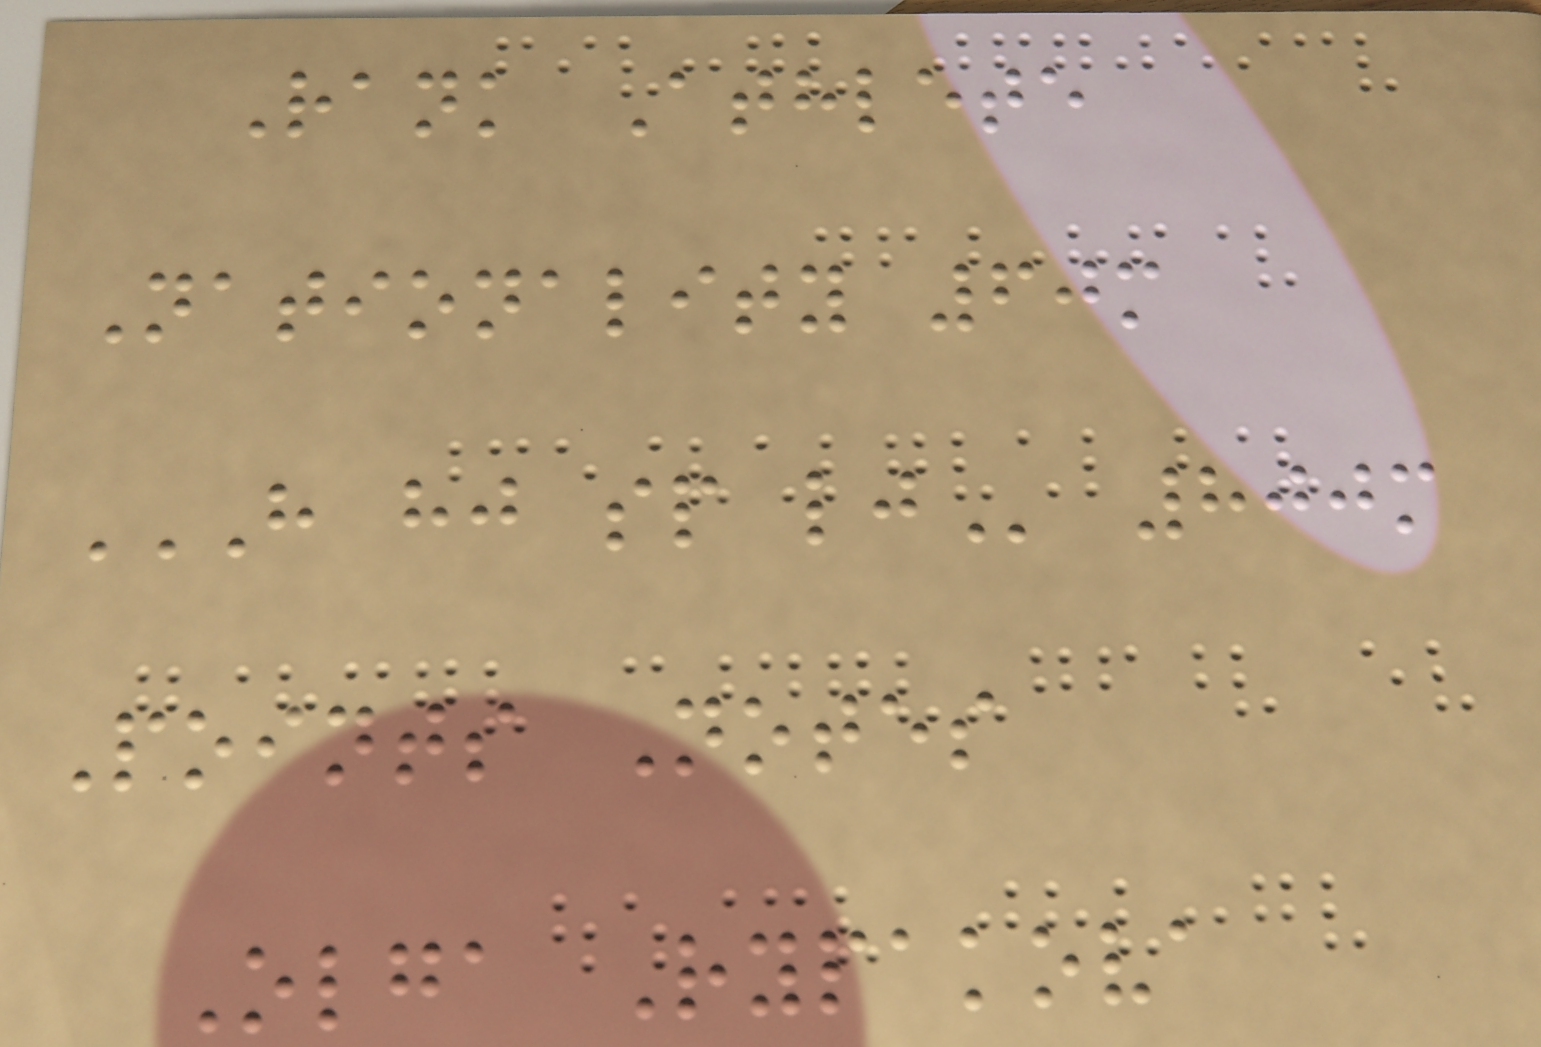Rank Athlete
Nationality 60m
H HJ SP LJ 800m
Points Notes
Olga Rypakova
